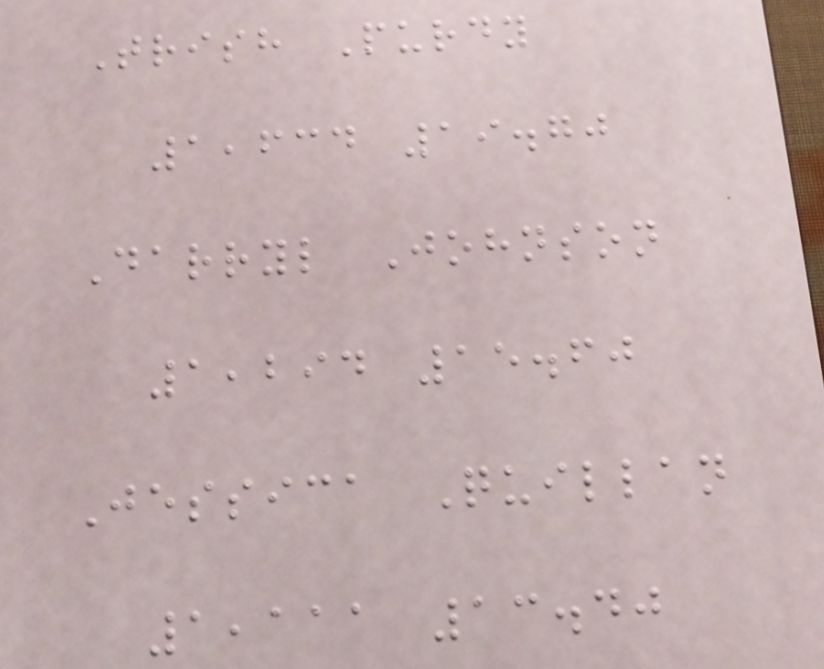Trish Purdy
1,634 19.70
Darryl Johnson
1,294 15.60
Jessica Quillan
1,111 13.40
